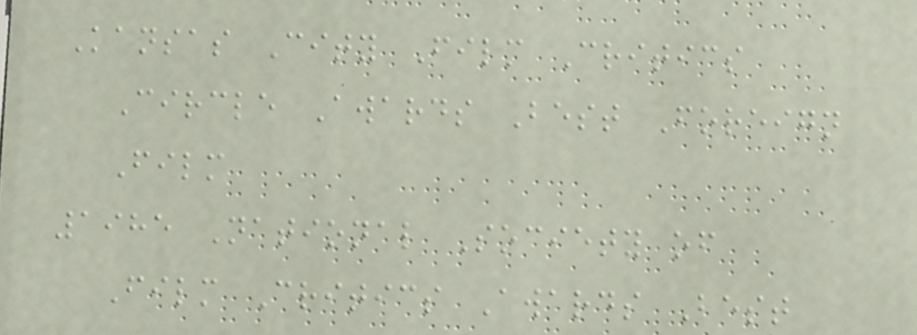Kansas City Film Critics
Circle Awards Best Foreign
Film
1985 National Society of
Film Critics Awards Best
